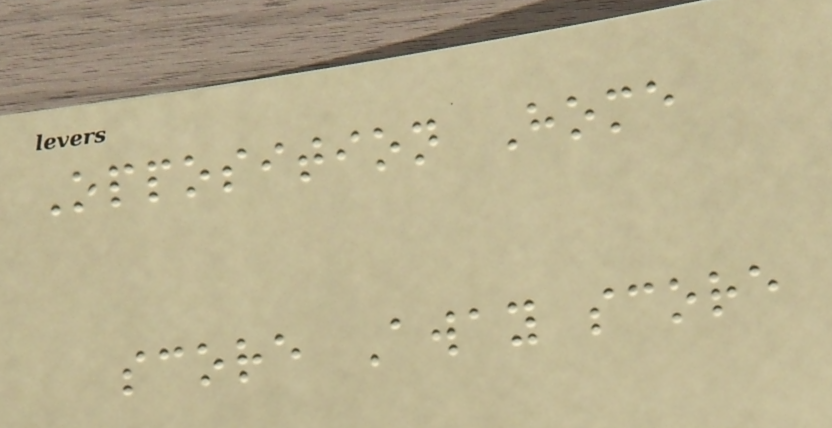Opposition Home
score Away score
